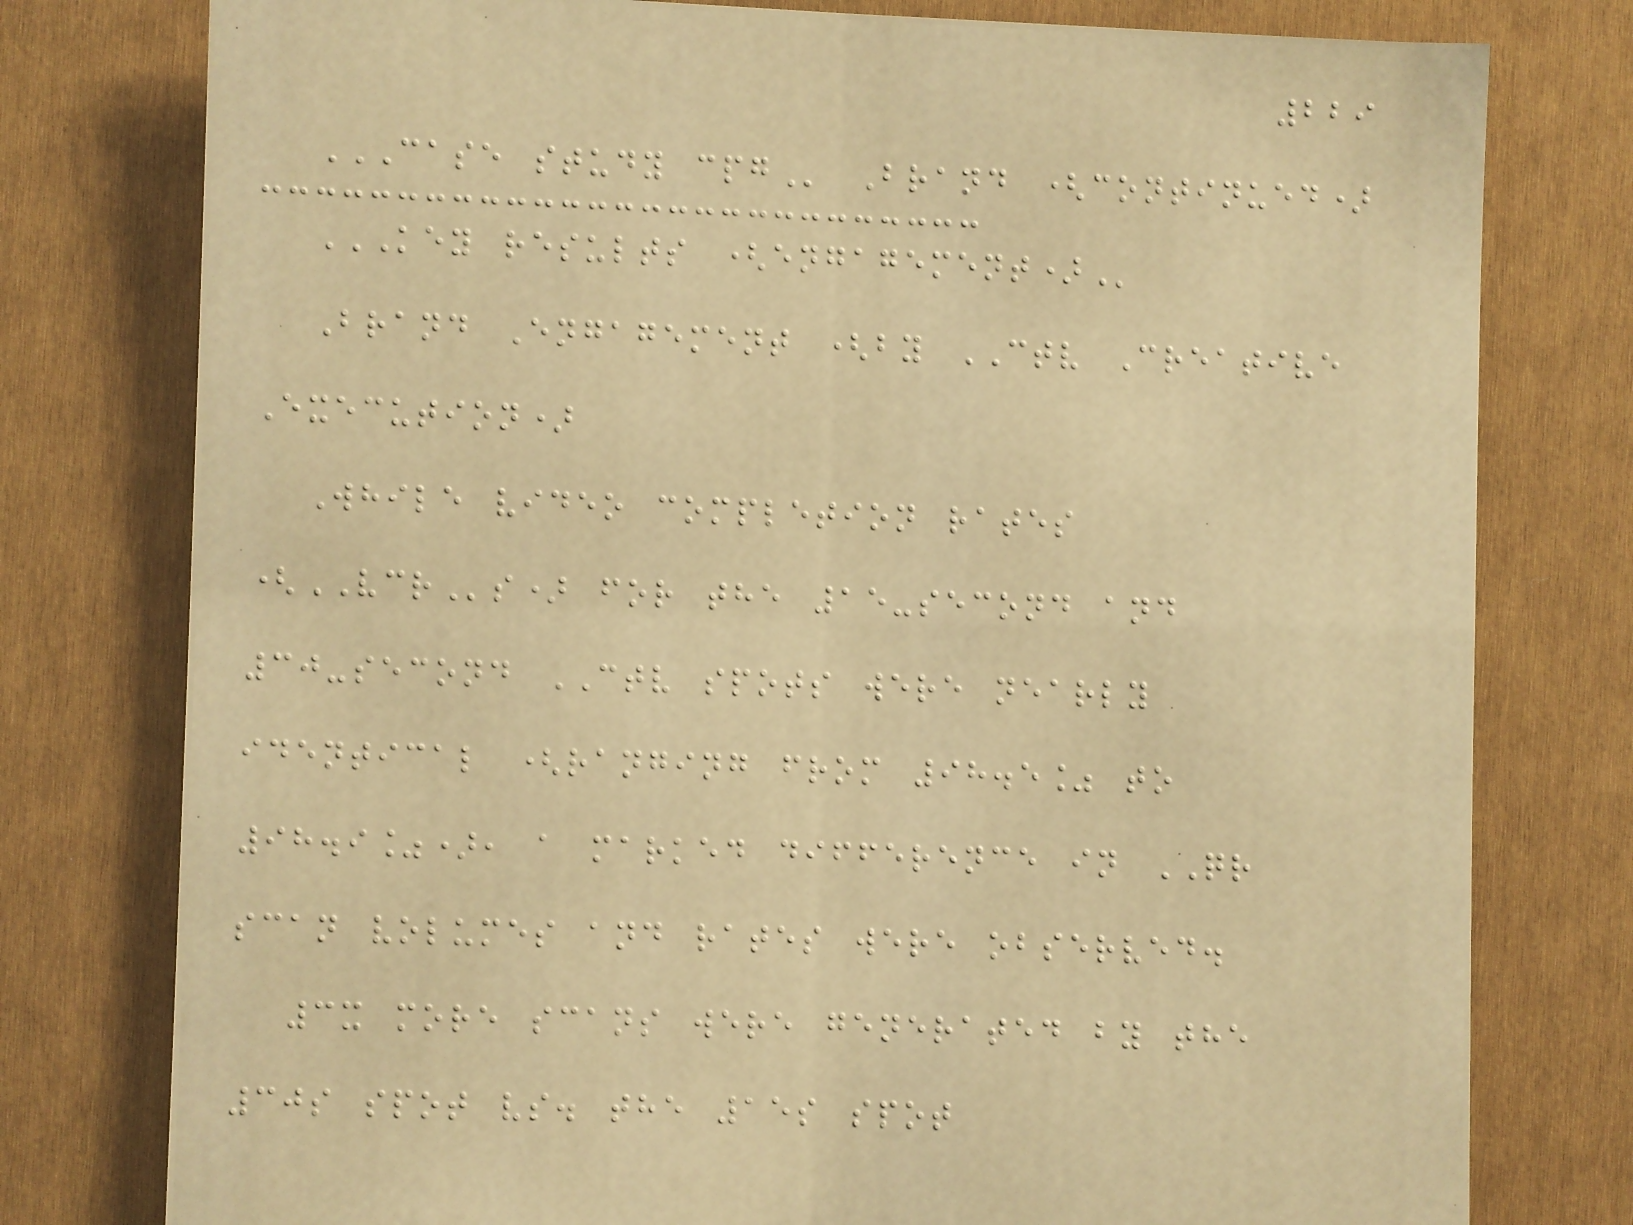229
CASE STUDY CPG Brand (continued)
KEY RESULTS (ENGAGEMENT)
Brand Engagement (by CTV Creative
Execution)
While video completion rates
(VCRs) for the 15-second and
30-second CTV spots were nearly
identical (ranging from 98.5% to
98.9%), a marked difference in QR
scan volumes and rates were observed.
3x more scans were generated by the
30s spot vs. the 15s spot
